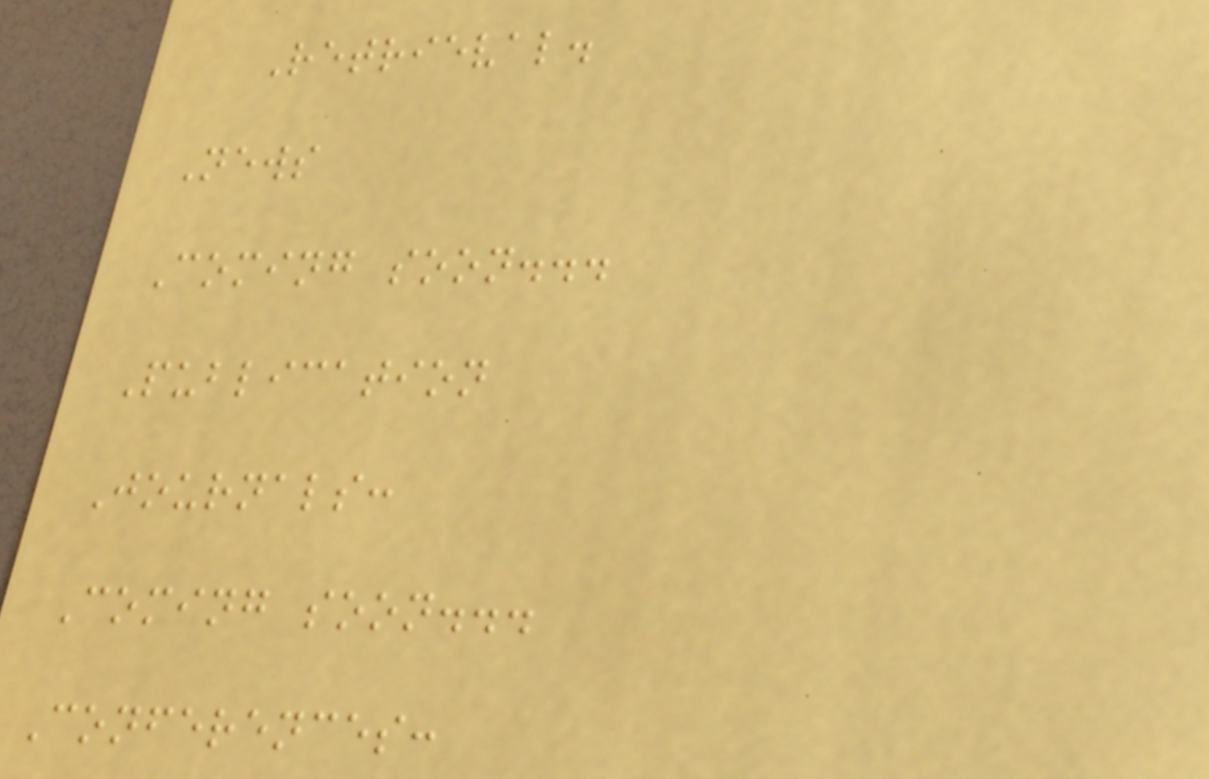Retrieval.
News
Coming soon...
Publication
Journals:
Coming soon...
Conferences:
